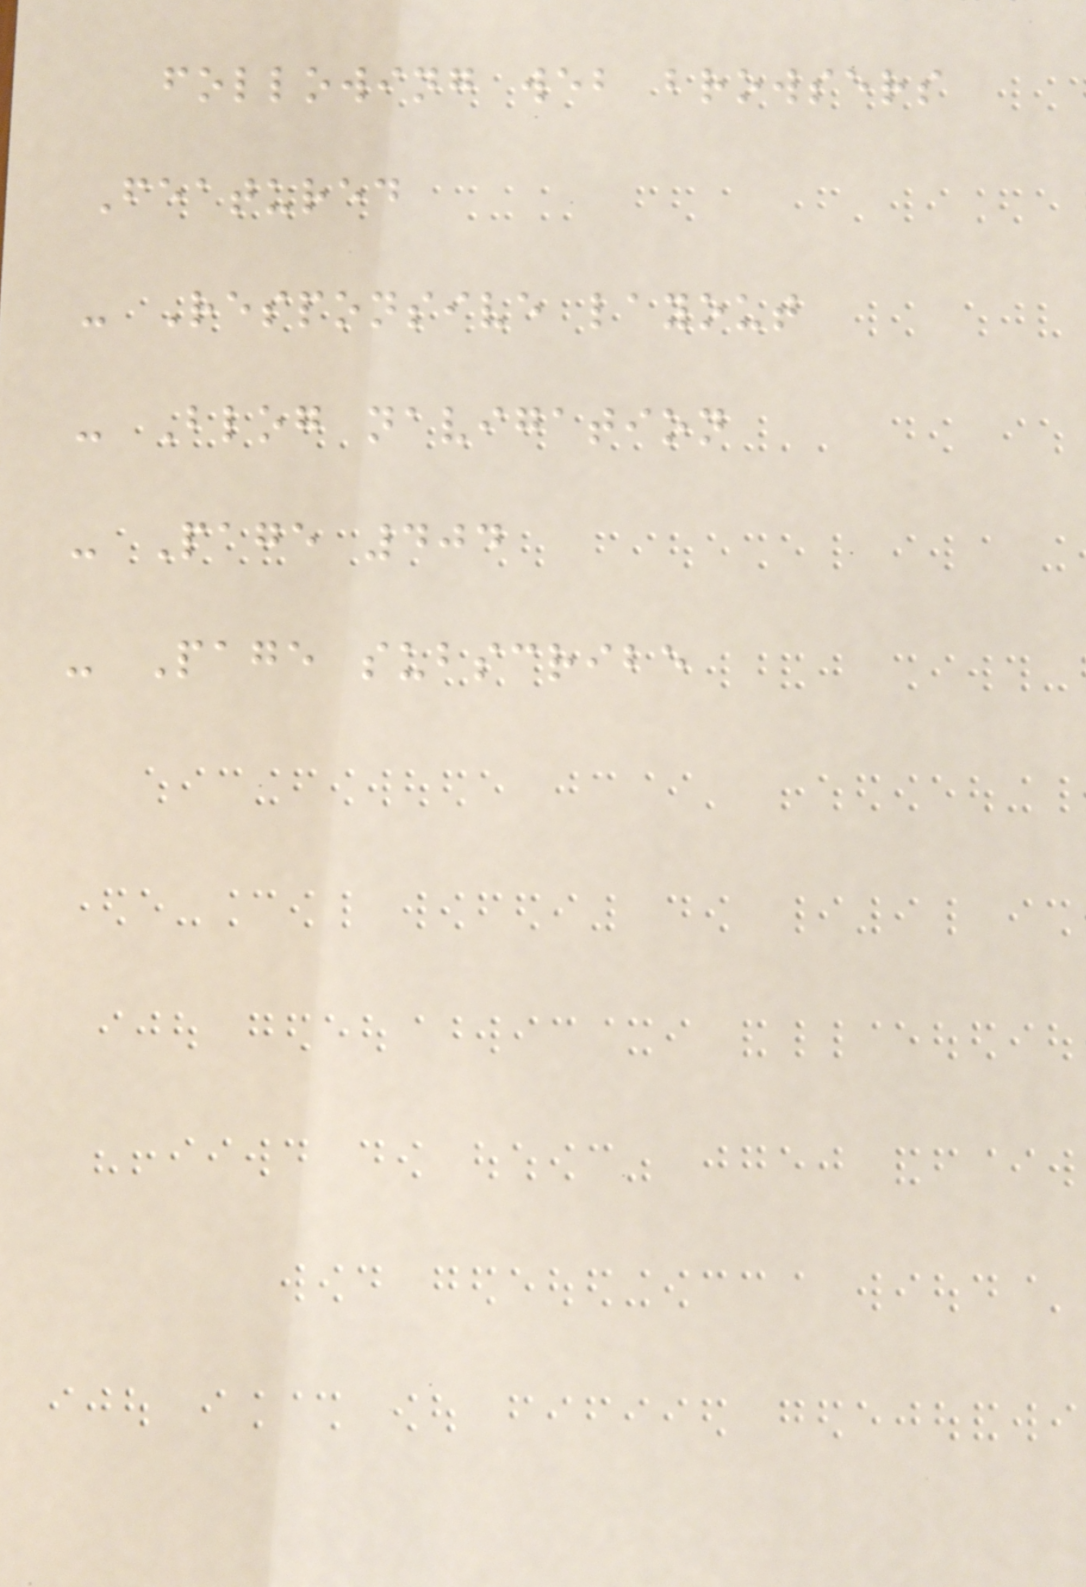following web browsers
Featured
- Responsive layout
- Blog navigation
- Page 404
- Page subscribe
